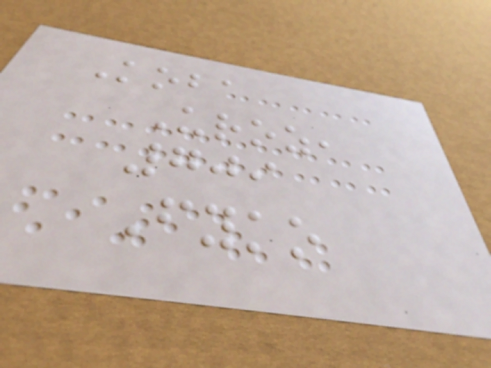Koba
Uroz,
709
Fyko
